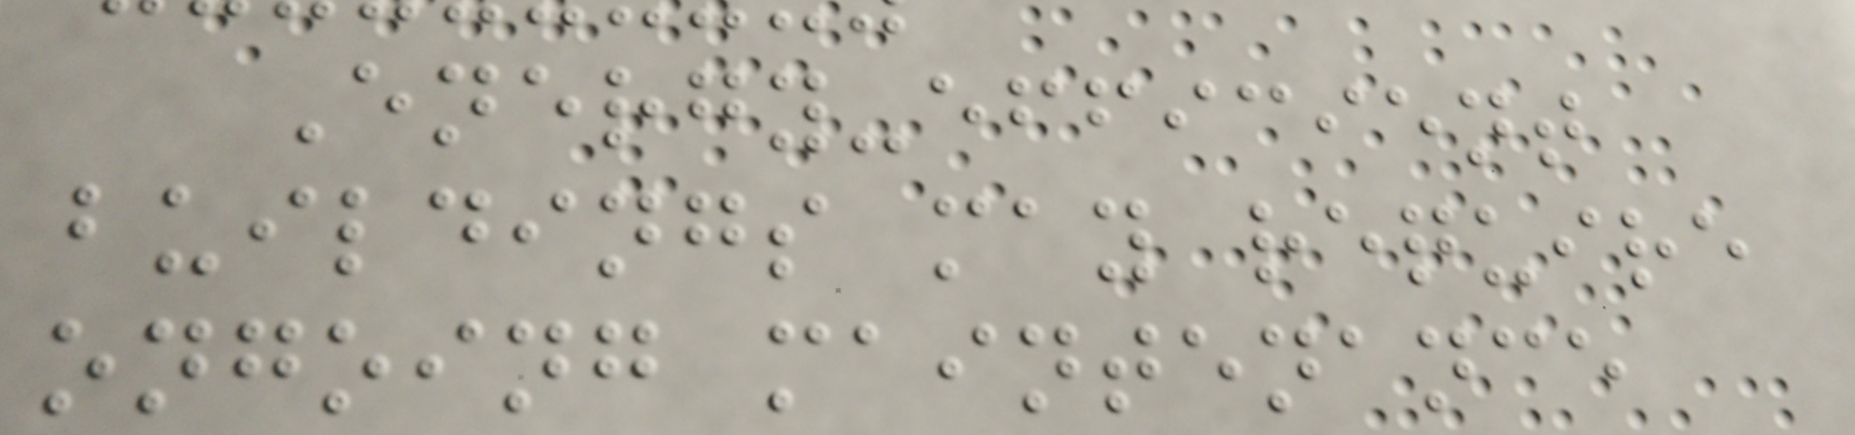Energy-efficient
buildings may require
ongoing maintenance
